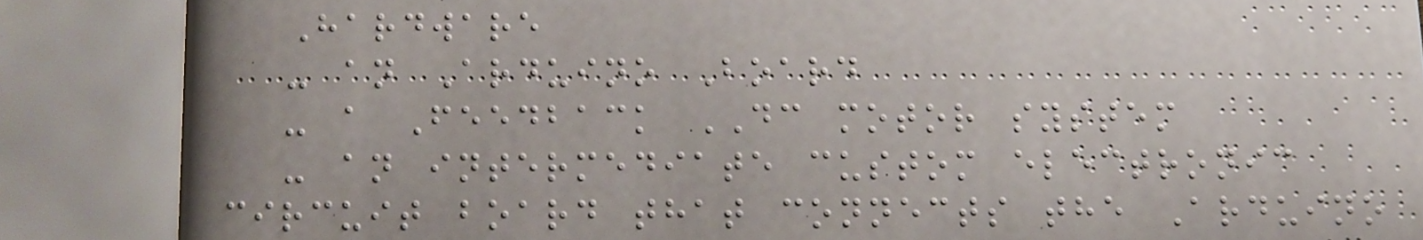Hardware
- an Arduino Board
- a Feedback DC motor system
- an intermediate custom electronic
circuit board that connects the Arduino
